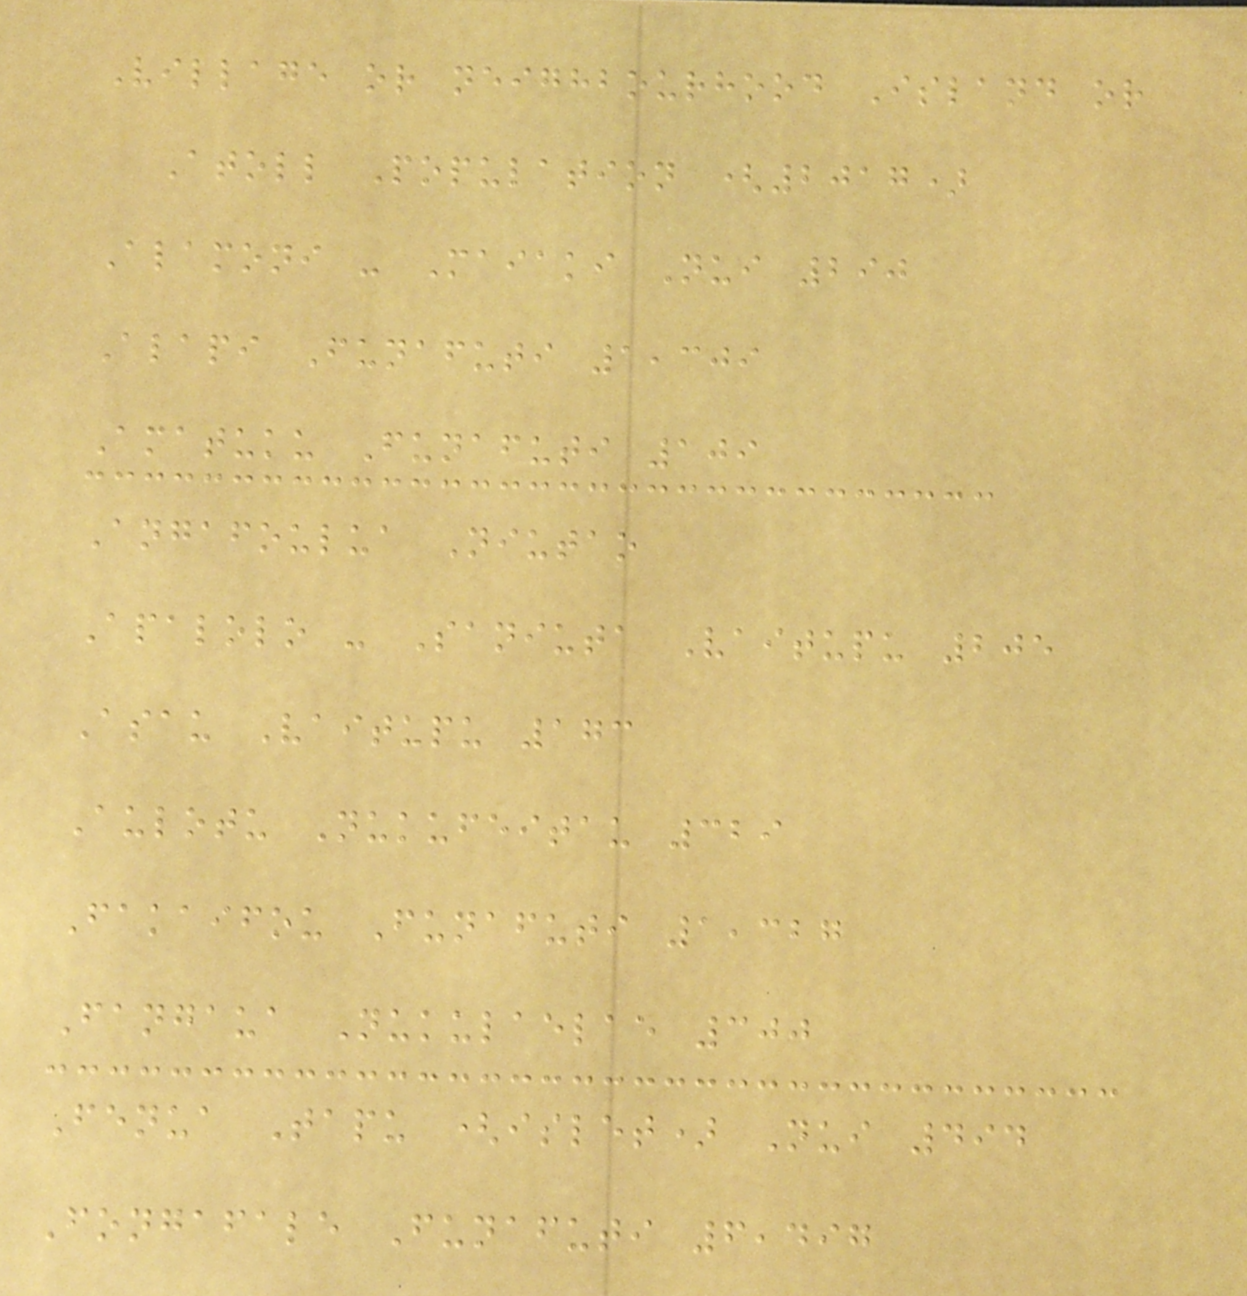Village or neighbourhood Island or
Atoll Population (2017)
Alamoni - Maiaki Nui 290
Alapi Funafuti 1,309
Amatuku Funafuti 109
Angafoulua Niutao
Apalolo - Saniuta Vaitupu 205
Asau Vaitupu 173
Aulotu Nukufeitau 329
Fakaifou Funafuti 1,327
Fangaua Nukulaelae 300
Fenua Tapu (islet) Nui 494
Fongafale Funafuti 6,497
